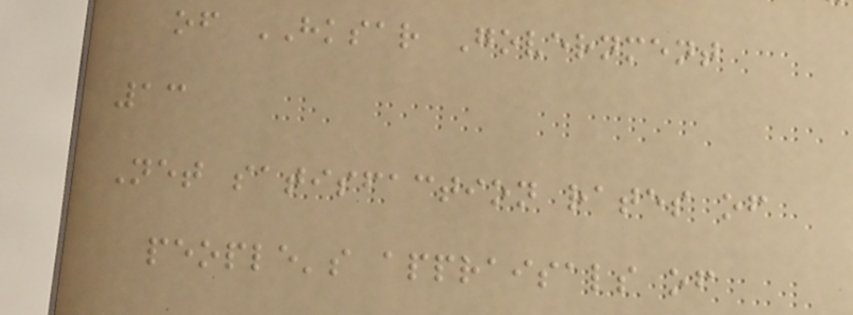of HKSAR Government
13
Net satisfaction rates of
people's appraisals of
